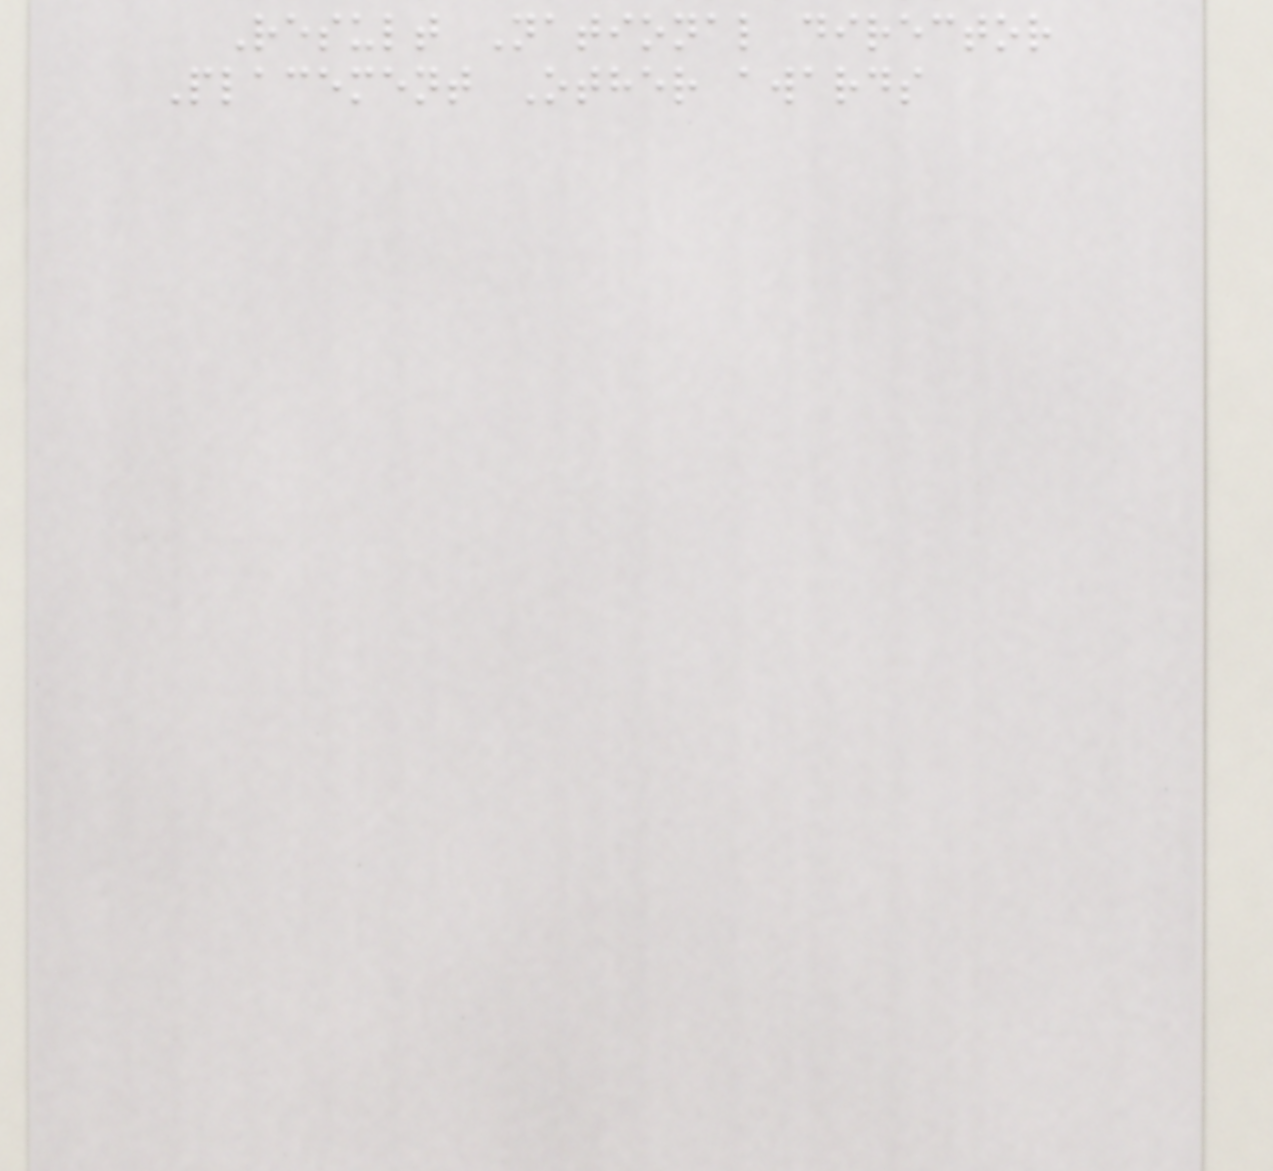Result National director
Placement Other awards
